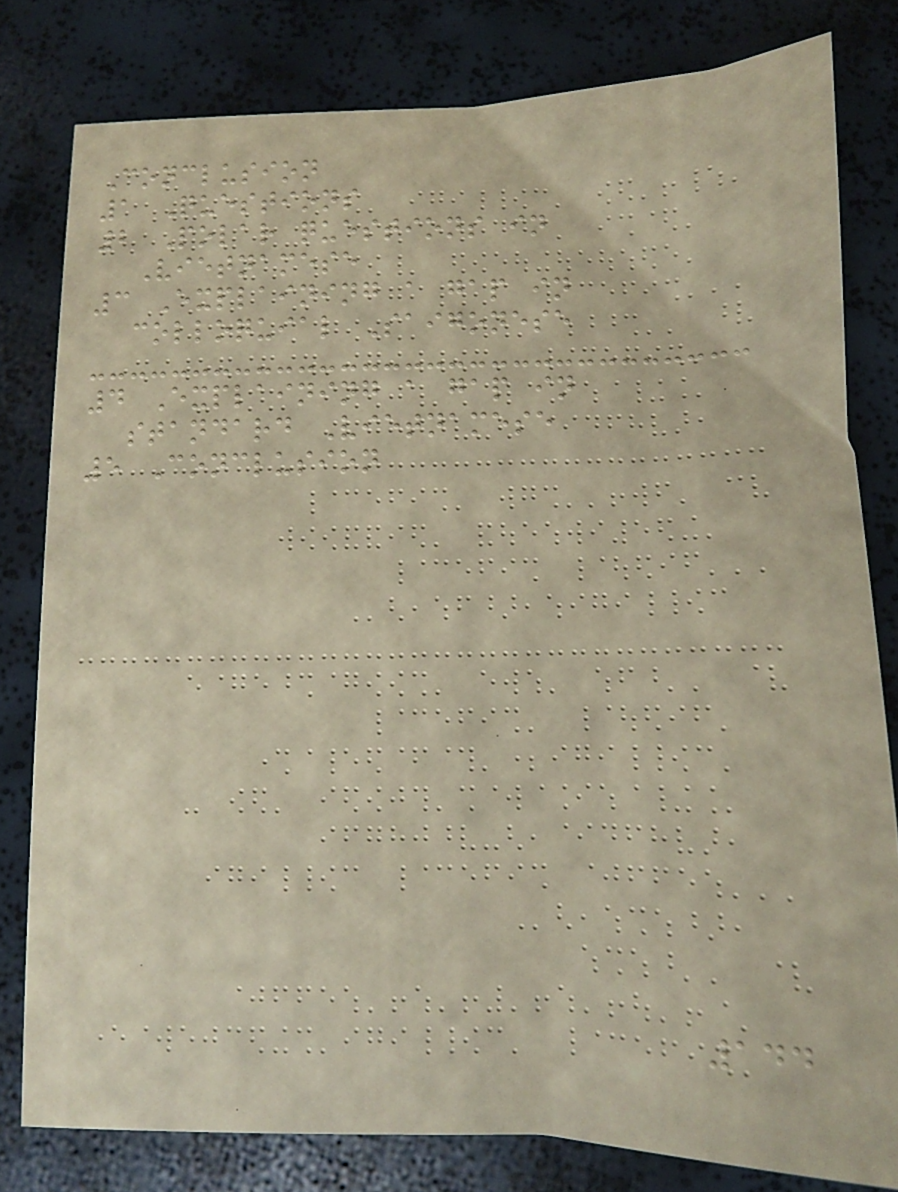Conclusion
1 Questions
2 Polar questions in
Vietnamese
3 Explaining a gap in
colloquial Saigonese
4 Explaining a gap in
standard Vietnamese
5 Conclusion
144
